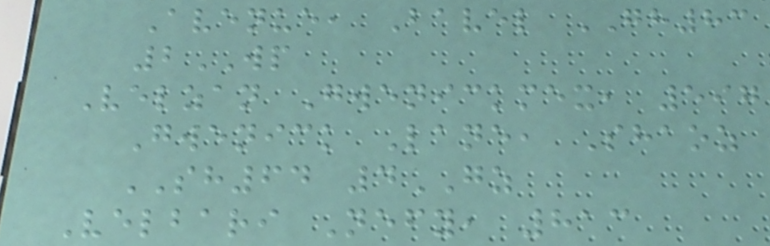Avenue, Bavel GH83
2WP
Velzan Gwenickmex, 597
Gwenick Lane, Shaoz
SH64 4GZ
Velbari Nefy, 813
